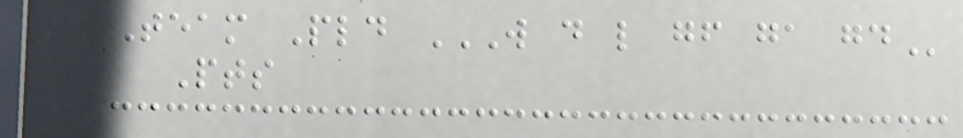Team Pld W D L GF GA GD
Pts
